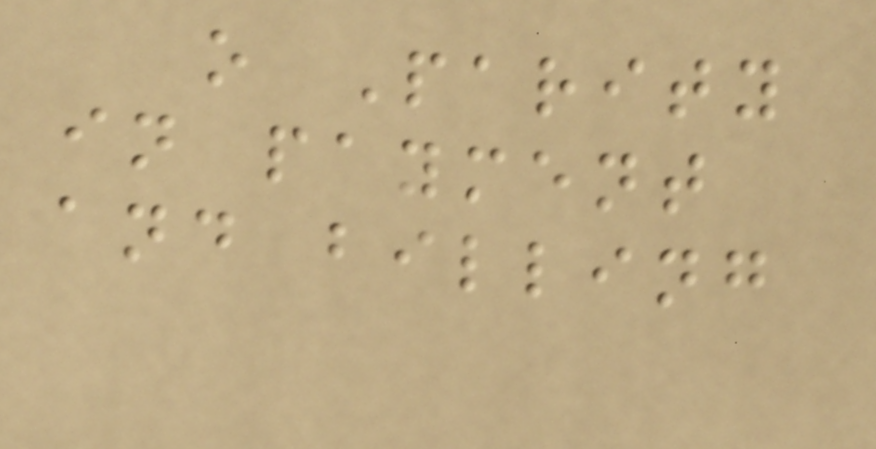o Parity
in payment
and billing
